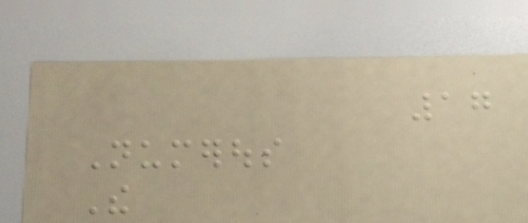17
Numerous
The
